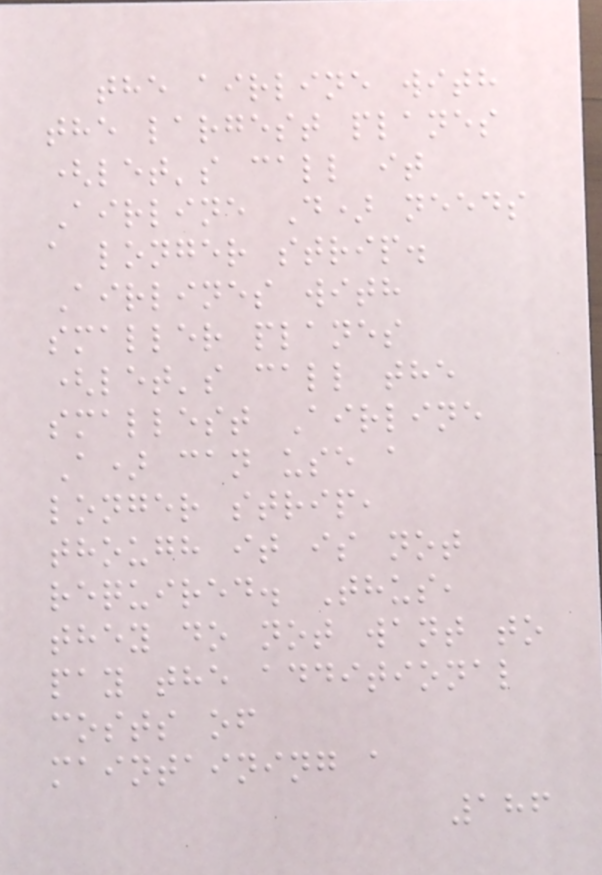the airline with
the largest planes
(let's call it
Airline D) needs
a longer strip.
Airlines with
smaller planes
(let's call the
smallest Airline
A) can use a
longer strip,
though it is not
required. Thus,
they do not want to
pay the additional
costs of
maintaining a
186
